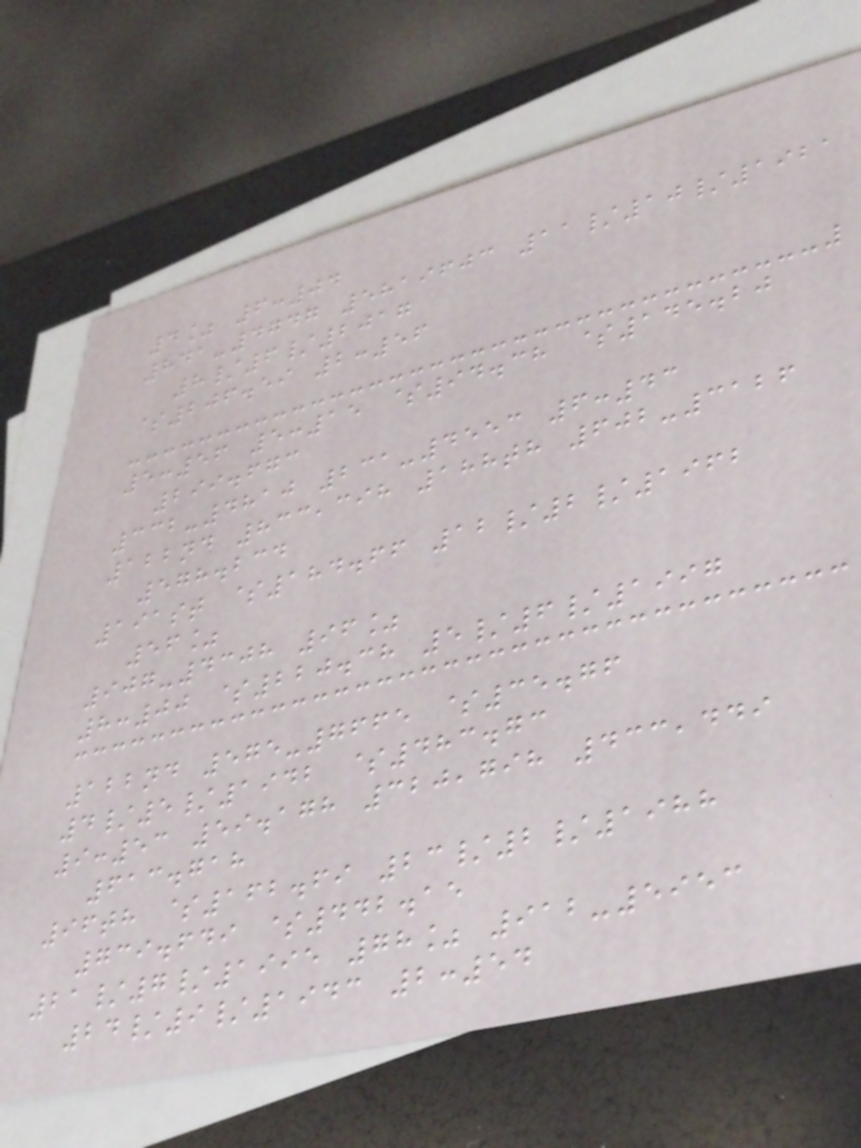4% 6:04
841-4747 5819603 11/10/1921
8/6/2017
$206.59 2:56
5:56 5:15 $94.38 $145.20
299.673
332-4810 231-4553 6:43
122nd 833,398 188th 602-3126
578.234
191st $184.66 12/2/1962
56%
907-4308 96%
8:00 $220.38 5/6/1997
122nd 575-7665 $35.76
4/5/1942 $483.73
9:53 59.178 320,798 433,449
613.718
96th $162.69 23/2/1988
739.649 $442.15
21/7/1995 78% 912-5953
24/9/1943 2:54
